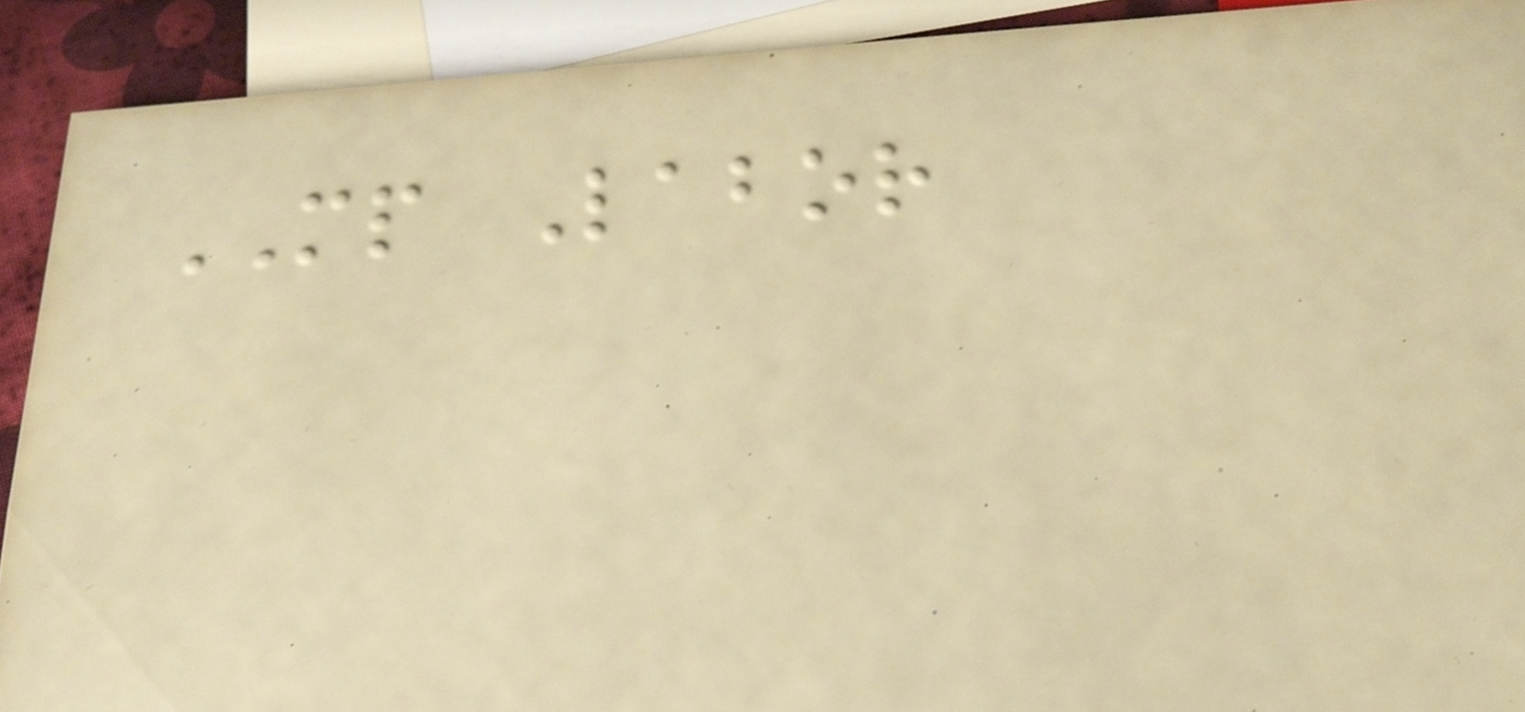MP Labor
